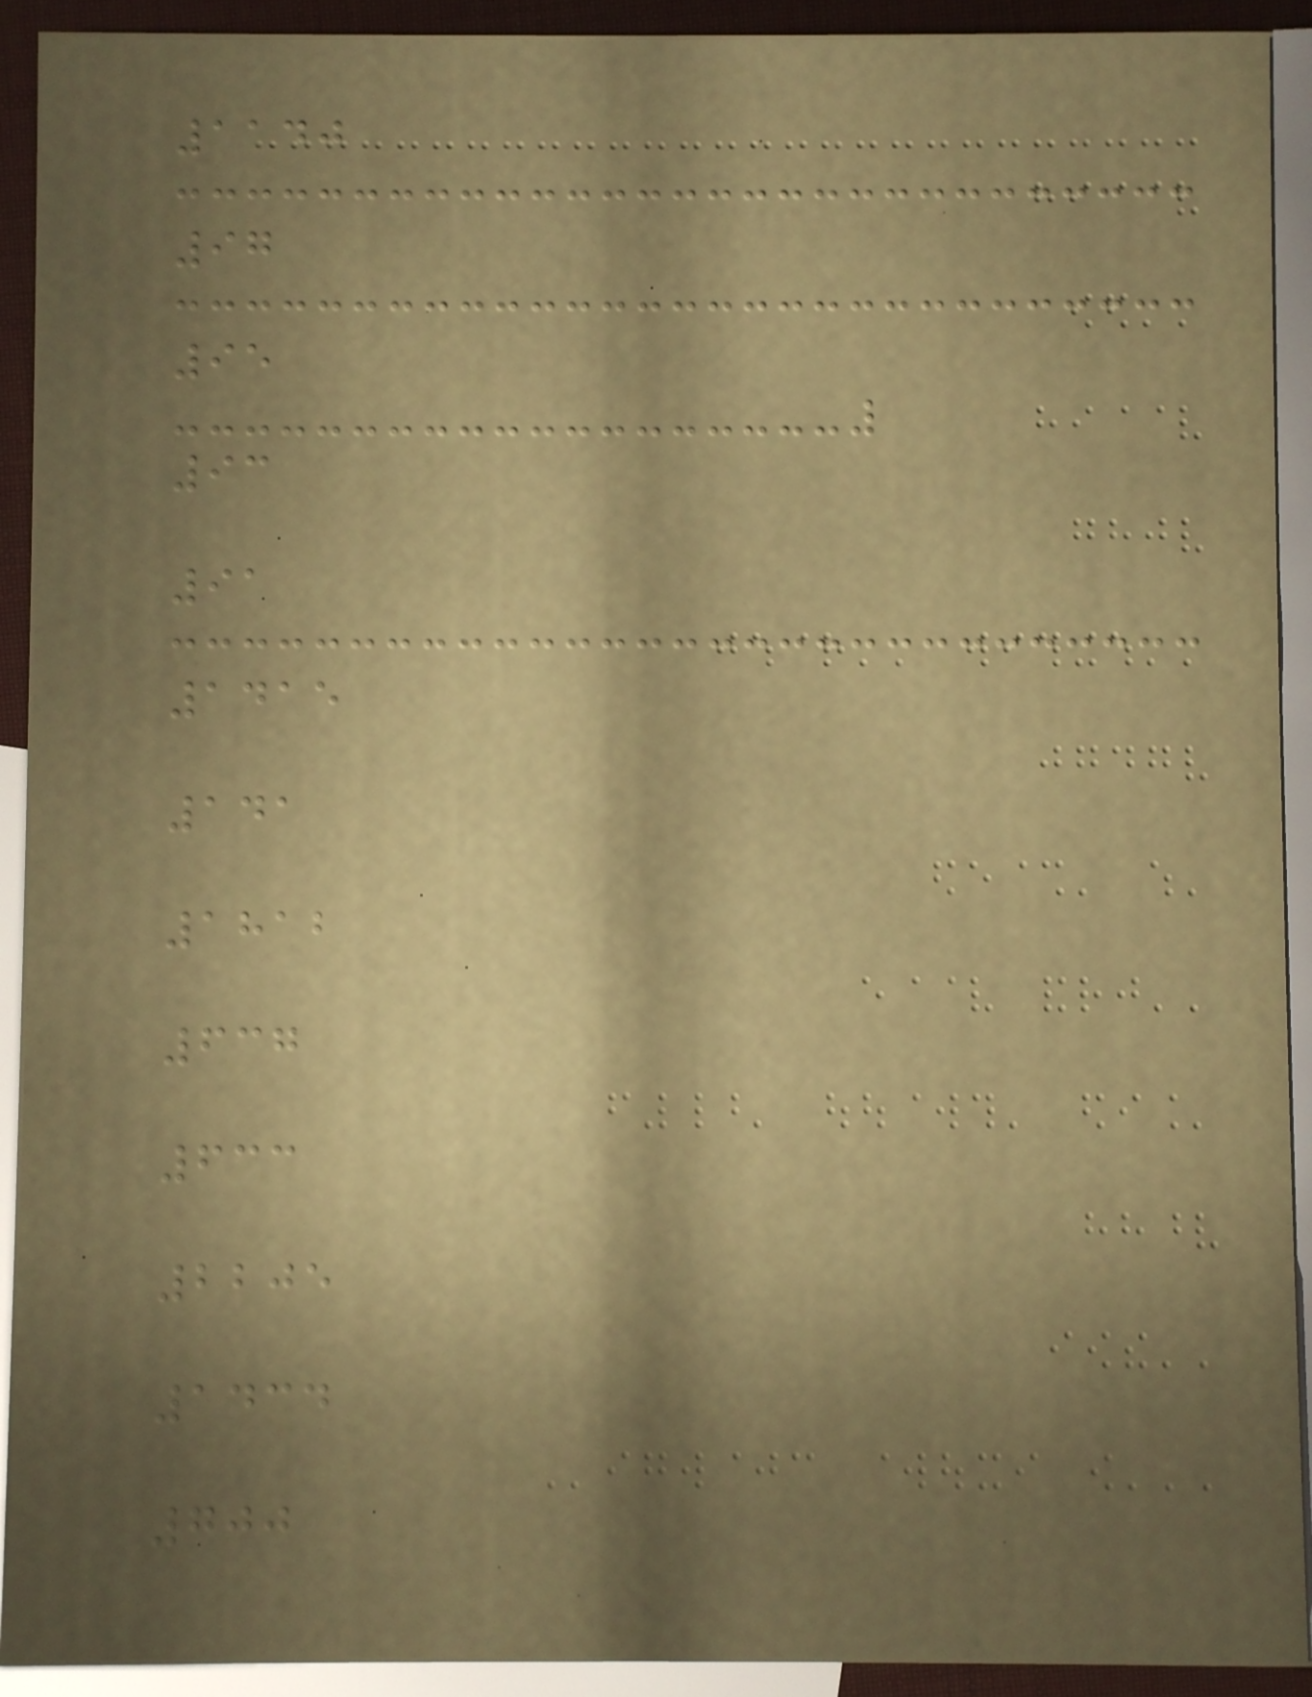1140
97
95
93
91
1415
141
1812
637
633
2205
1434
700
